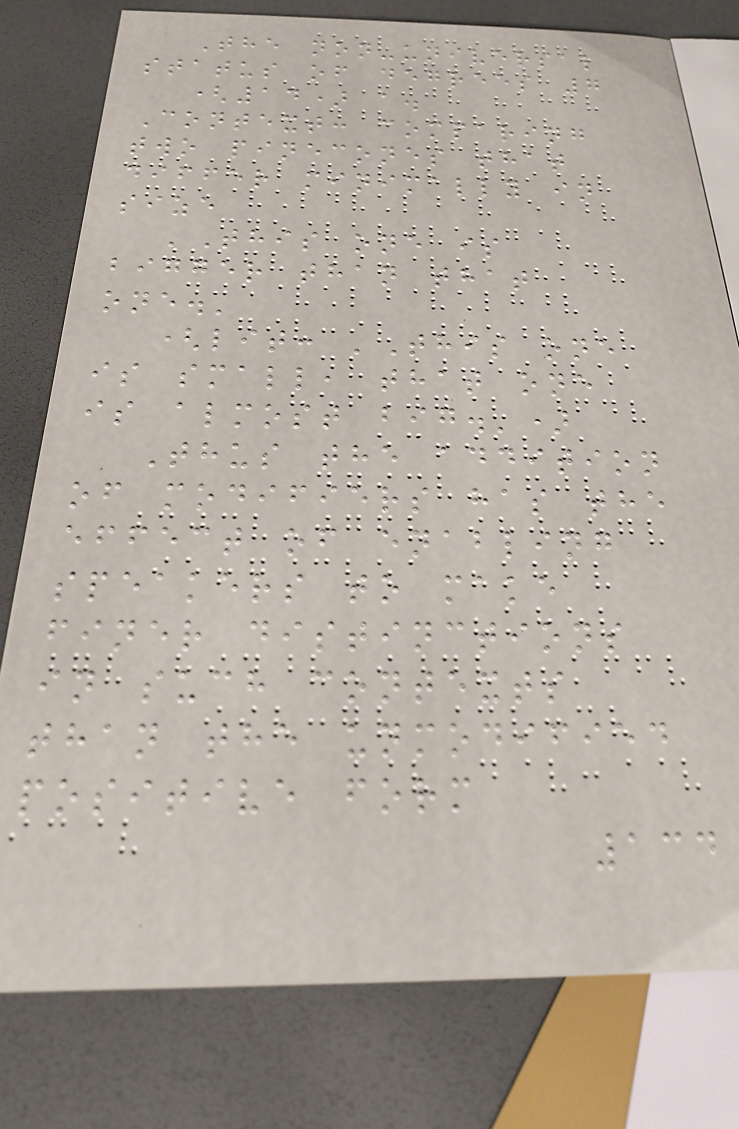The non-universal
status of degrees 7
(14) a.
Context: comparing
two pinecones that
differ minimally in
size
'This one is
bigger than that
one.'
(lit: 'This one
is small, that one
is almost big.')
Thus the addition
of modifiers has the
effect of enabling
speakers to make
finer distinctions
in such contexts
than the unmodified
positive form
134
